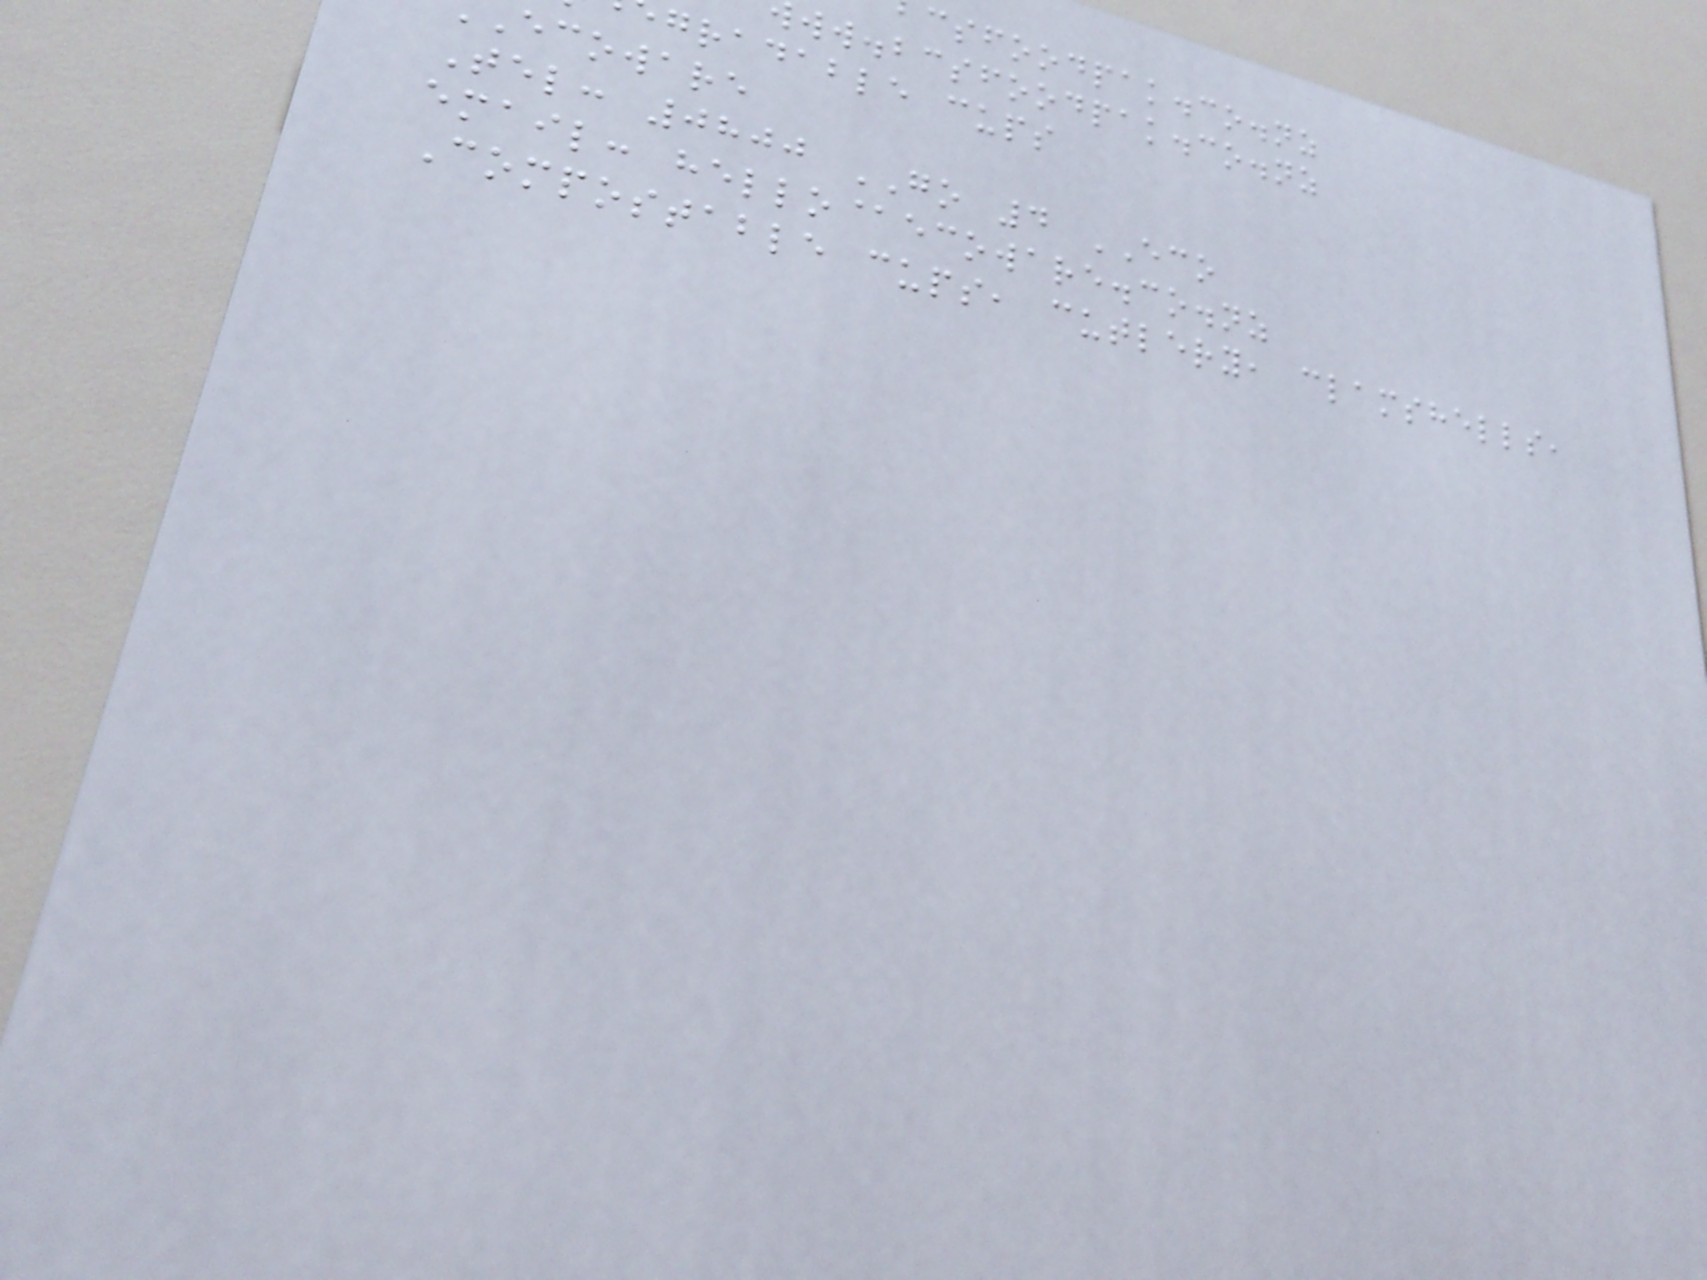csfoodpak.co.nz
ww.bcsfoodpak.co.nz
gradable cups
ecoware
Tel: 0800 GO 4 ECO
email: hello@ecoware.co.nz
Compostable cups, cutlery, clamshells,
